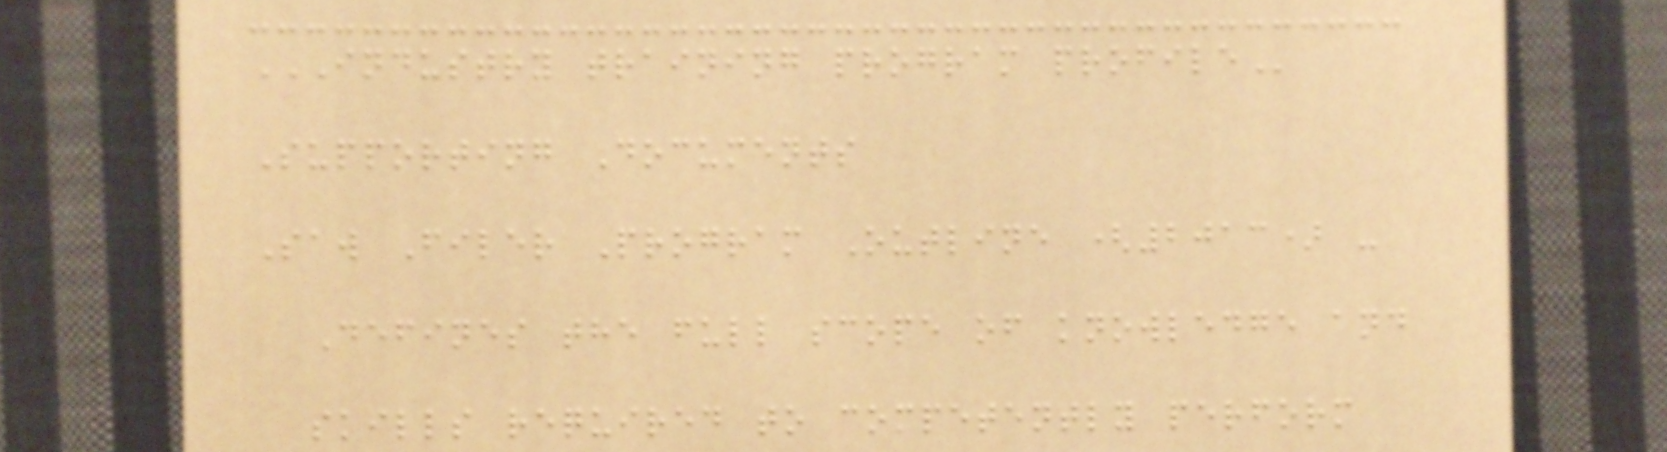INDUSTRY TRAINING PROGRAM PROFILE
Supporting Documents
Saw Filer Program Outline (2013) -
Defines the full scope of knowledge and
skills required to competently perform
